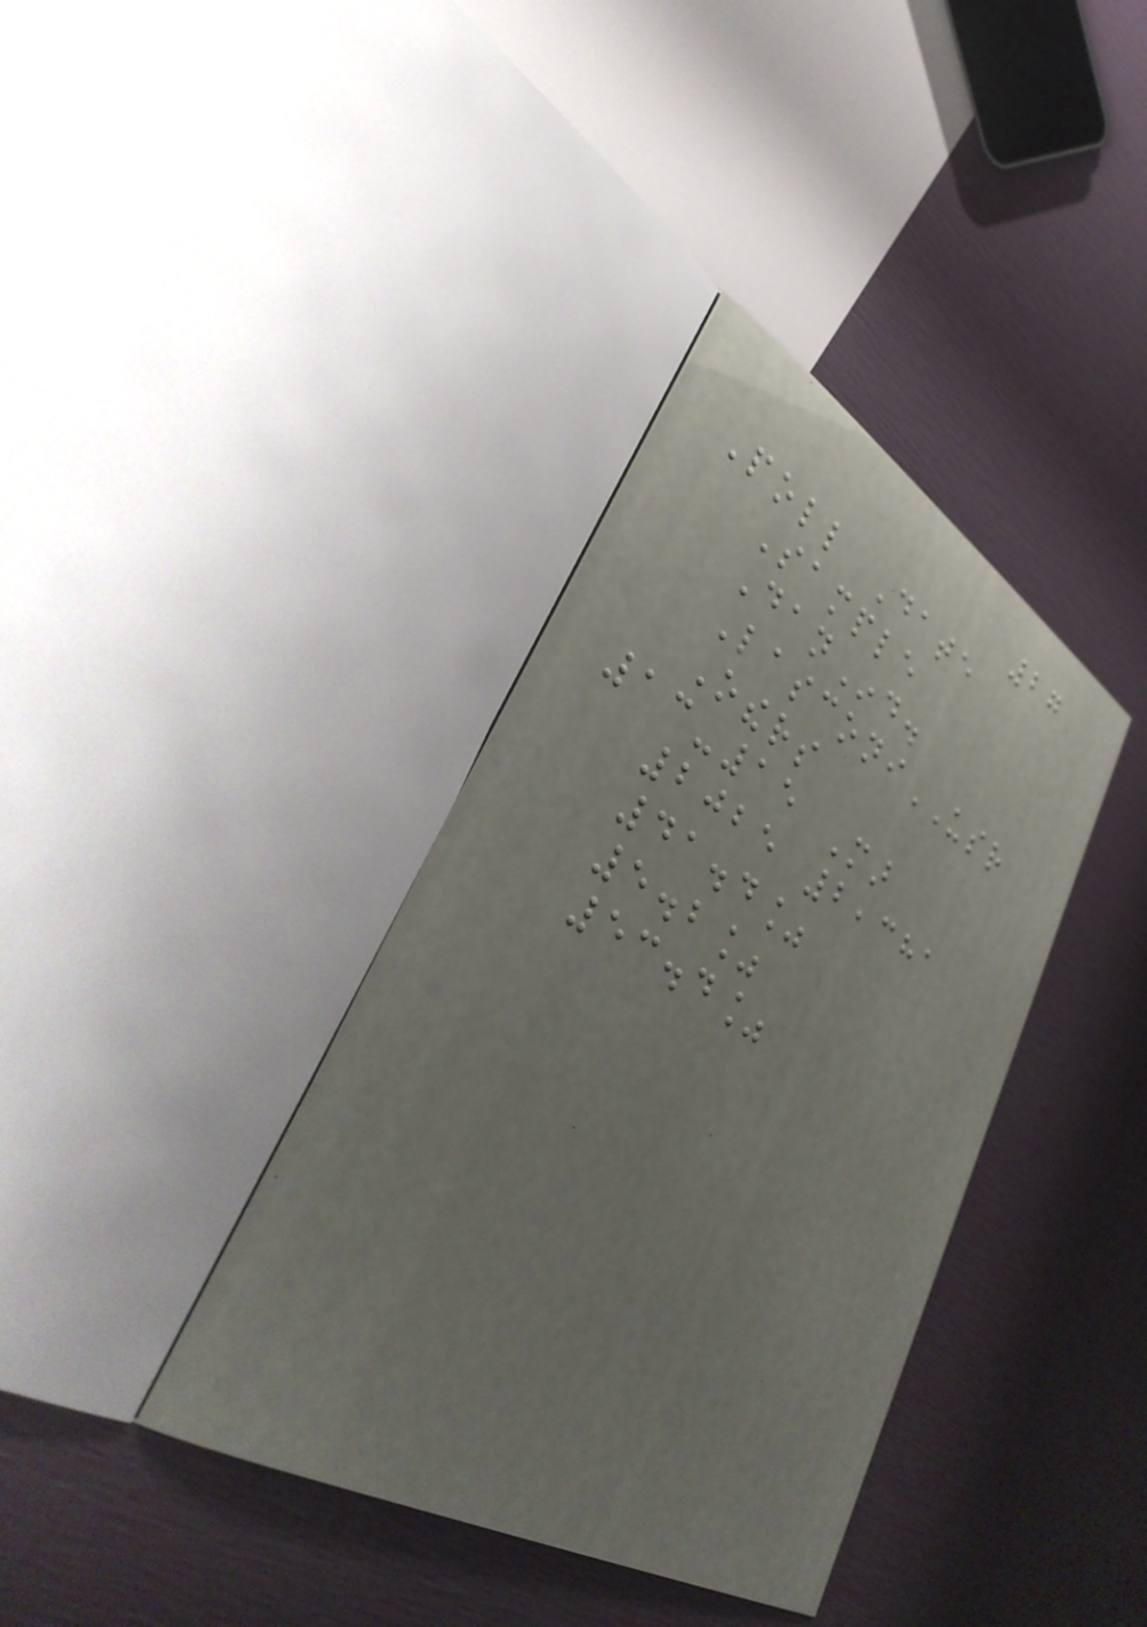27
Poll Date
Sample
DanInd.
LasconiUSR
Others
13-15 Mar
2025 2,381
41.4%
5.2%
53.4%
